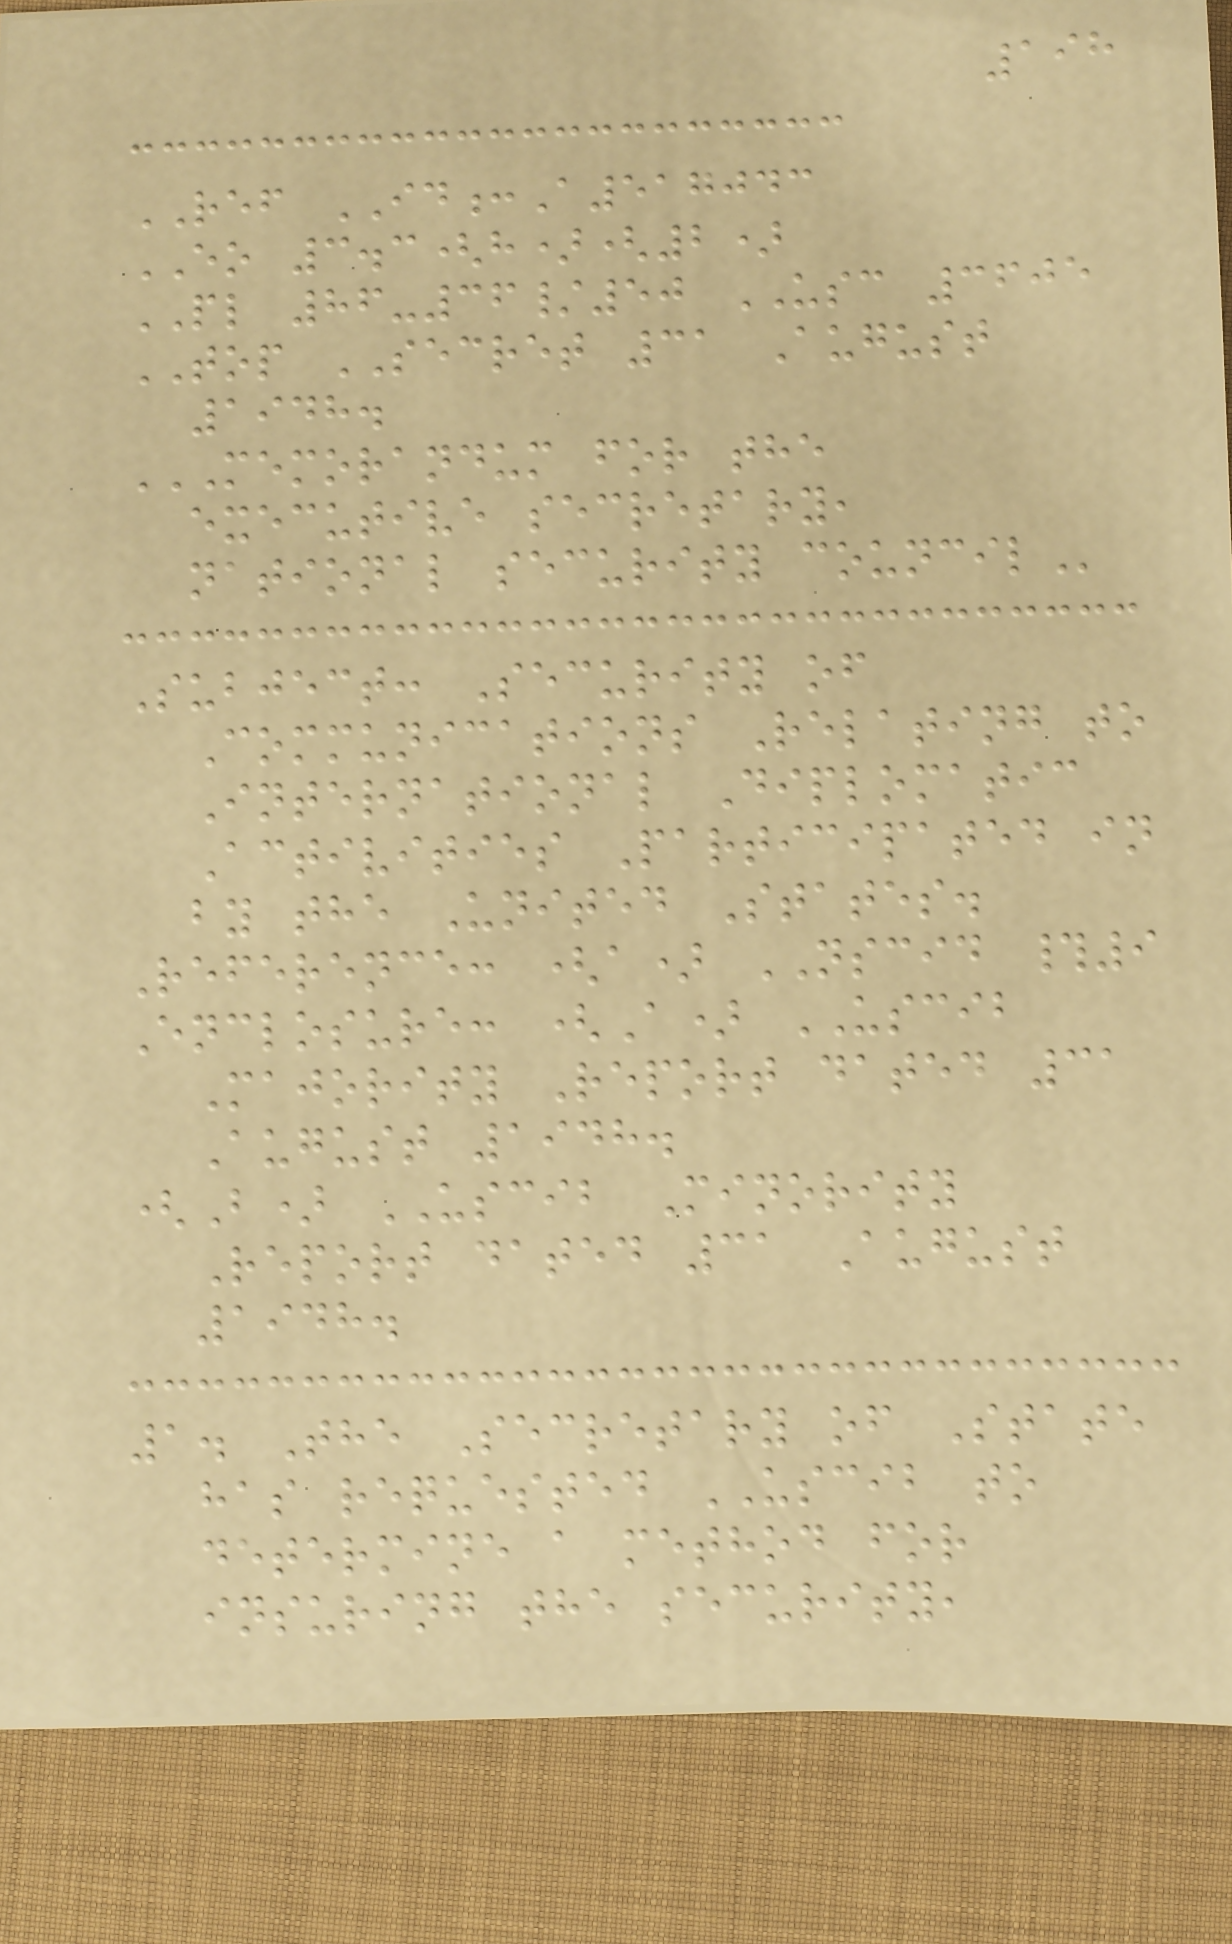198
REF ID:A517043
EO 3.3(h)(2)
PL 86-36/50 USC 3605
TOP SECRET 31 August
1948.
MEMORANDUM FOR THE
EXECUTIVE SECRETARY,
NATIONAL SECURITY COUNCIL
Subject: Security of
Communications Relating to
International Diplomatic
Activities Participated in
by the United States.
Reference: (a) NSCID #9
Enclosure: (A) USCIB
Majority Report dated 31
August 1948.
(B) USCIB Minority
Report dated 31 August
1948.
1. The Secretary of State
has requested USCIB to
determine a method for
insuring the security,
